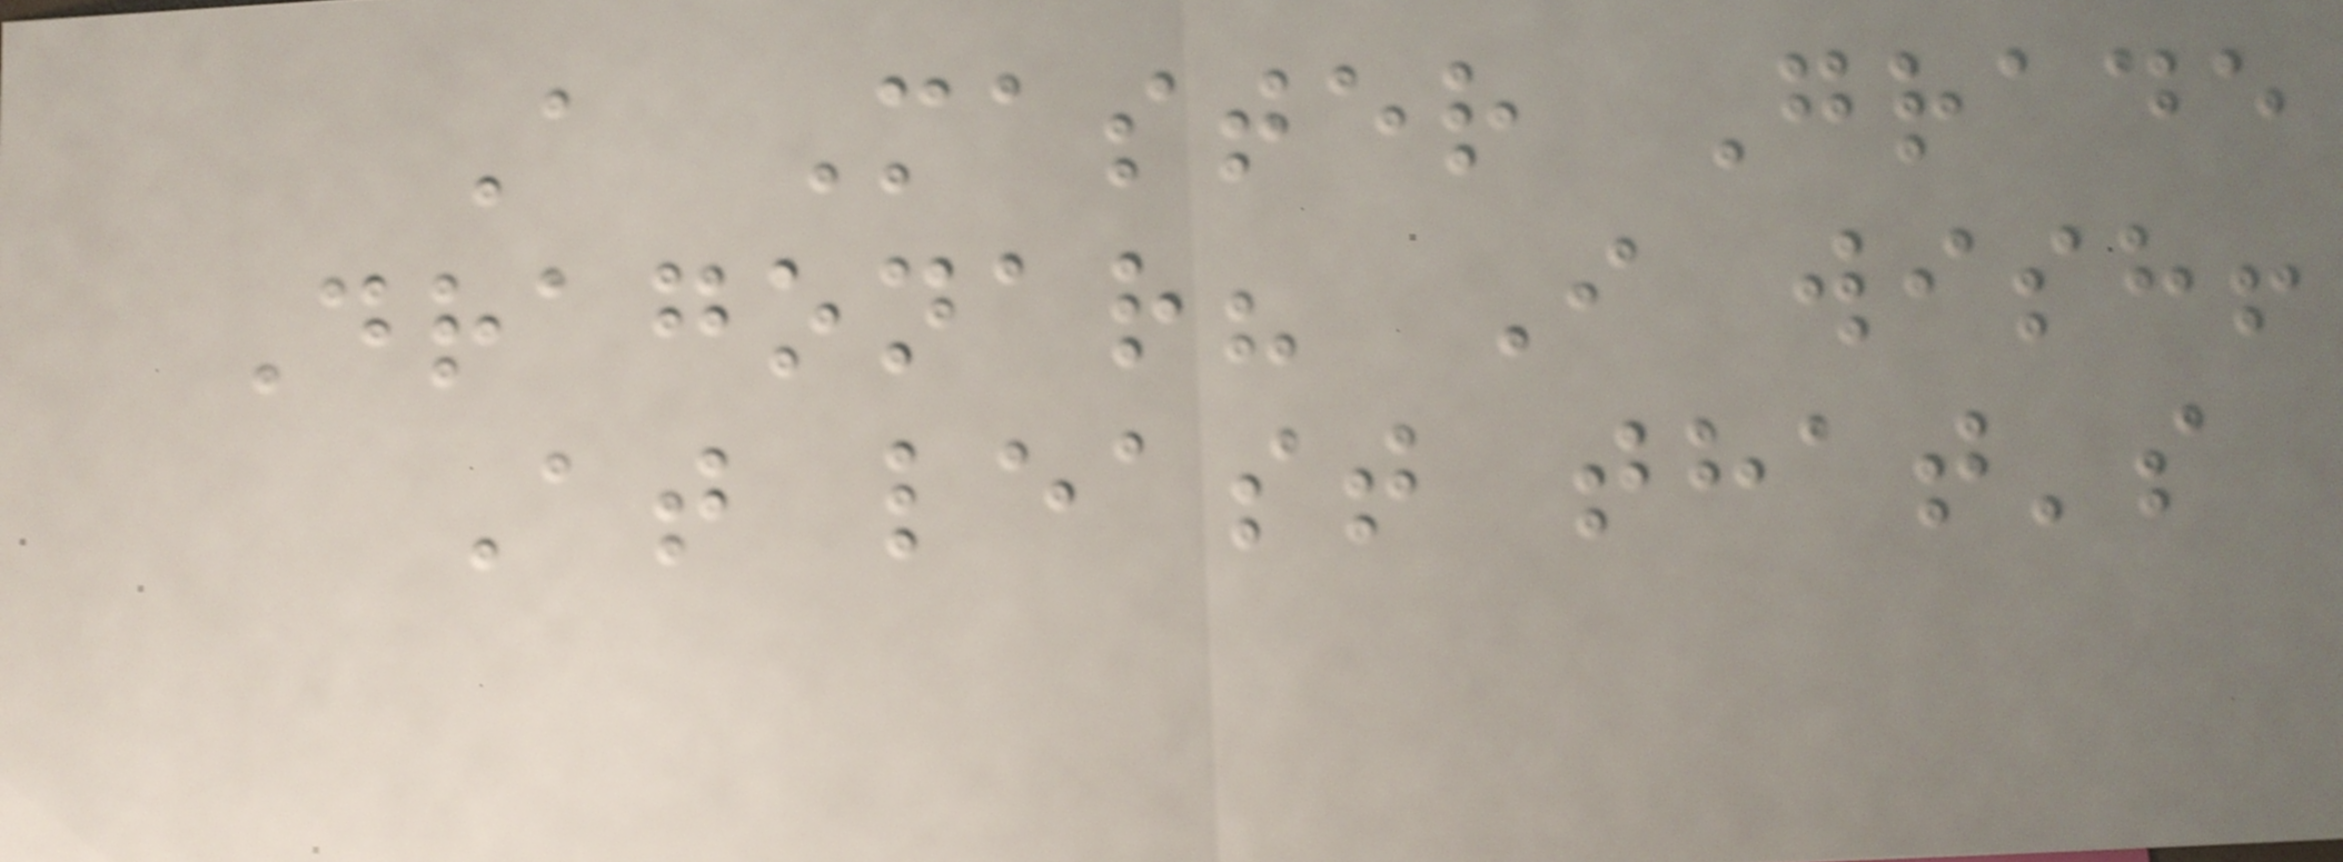A Master Grade
Dragonar? I wish!
At least that's
